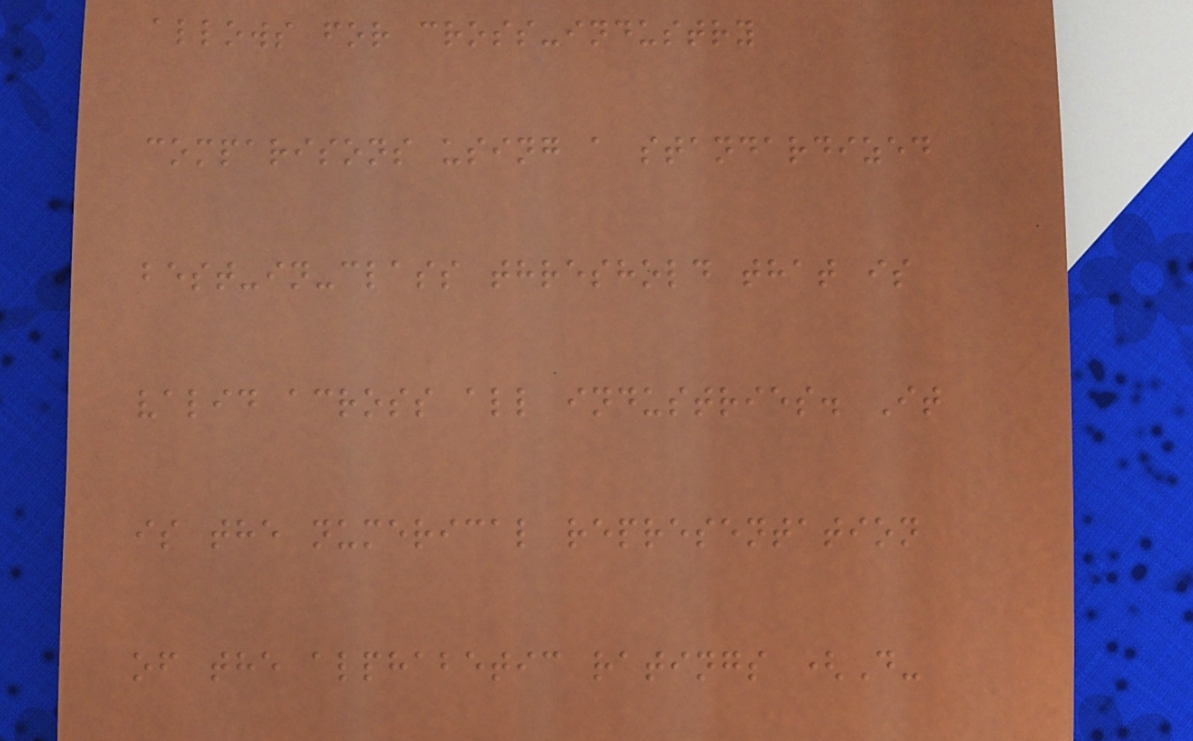allows for cross-industry
comparisons using a standardized
best-in-class threshold that is
valid across all industries. It
is the numerical representation
of the alphabetic ratings (D-
